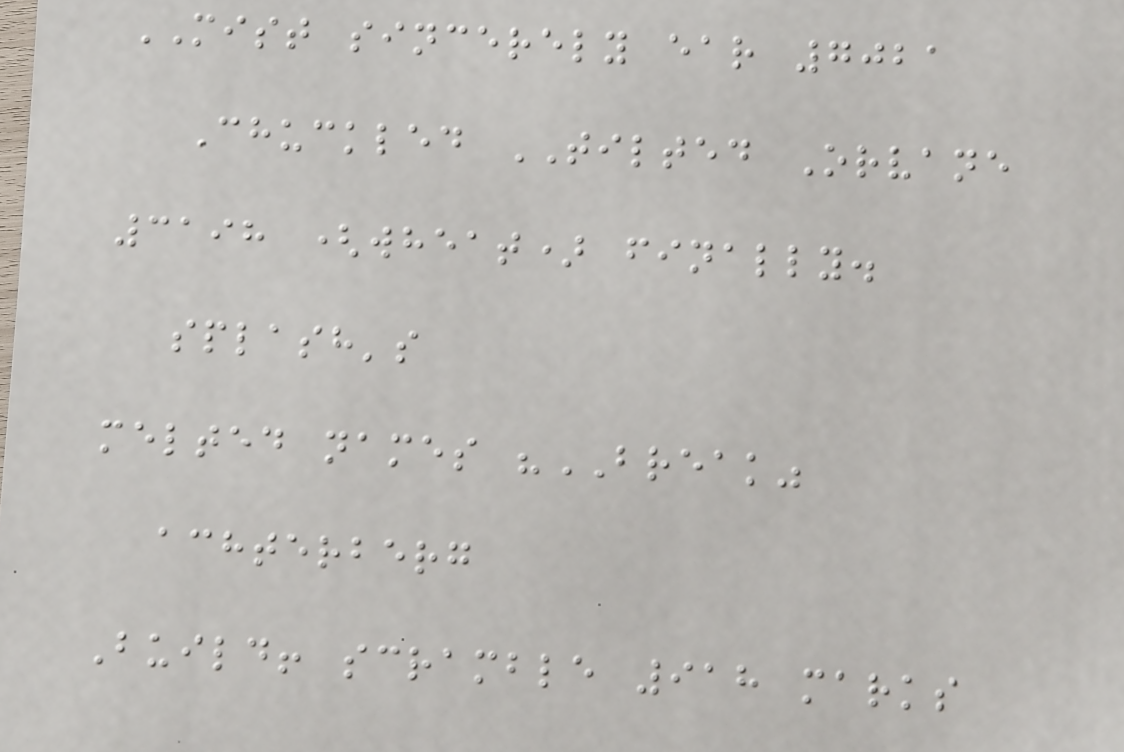MIST sincerely ear 7021
Chuckled TILTED Orvane
3198 (wheat) finally.
splash's
melted names "BREAK"
achterberg
Build! scramble 918 marks
